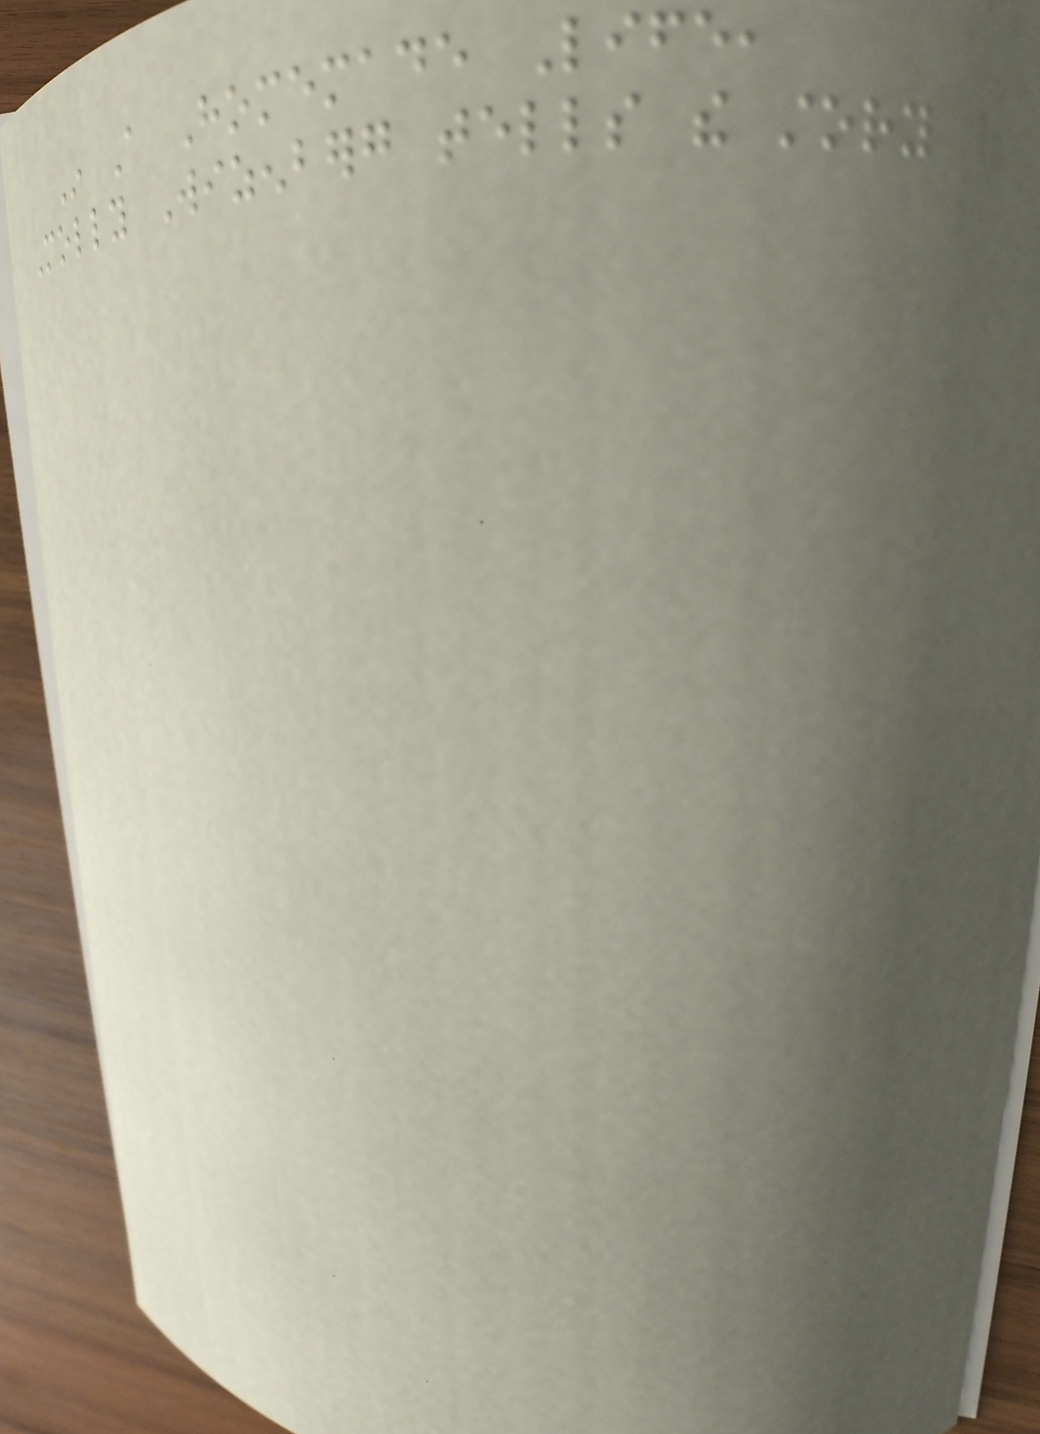In A Homemade Life,
Molly Wizenberg tells the story of
